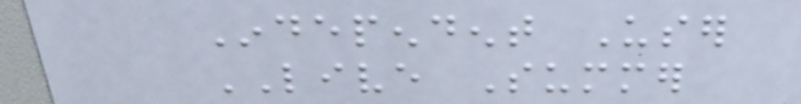Independent User
LIVE Summer
